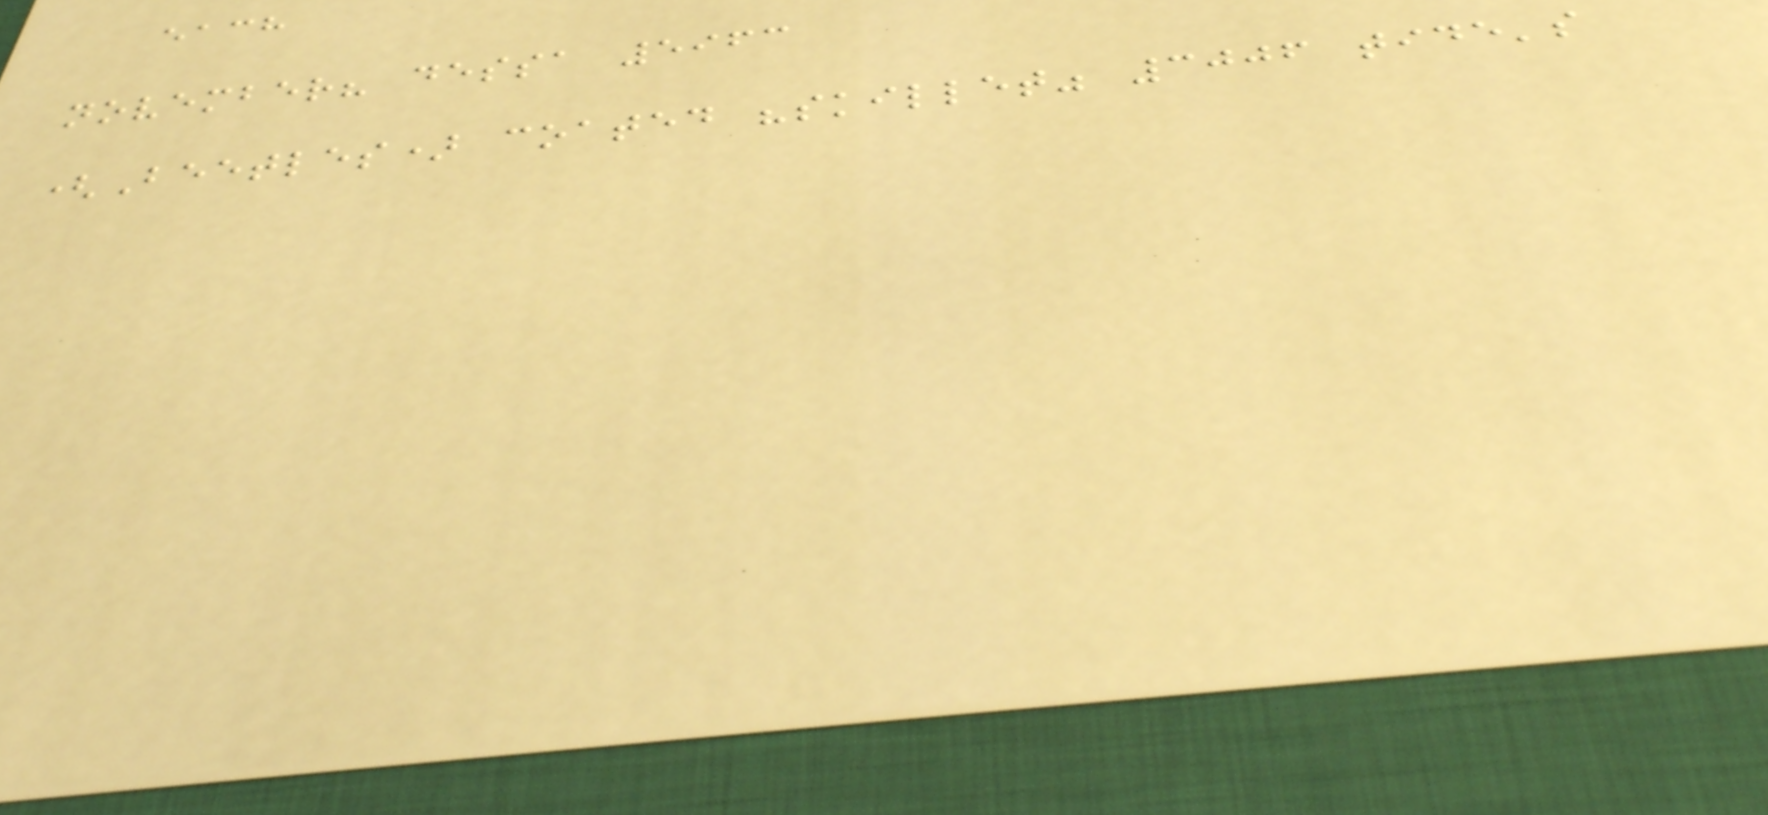each
november? dessa 5963
(Beetles) coated "skillet" 3006 tide's
